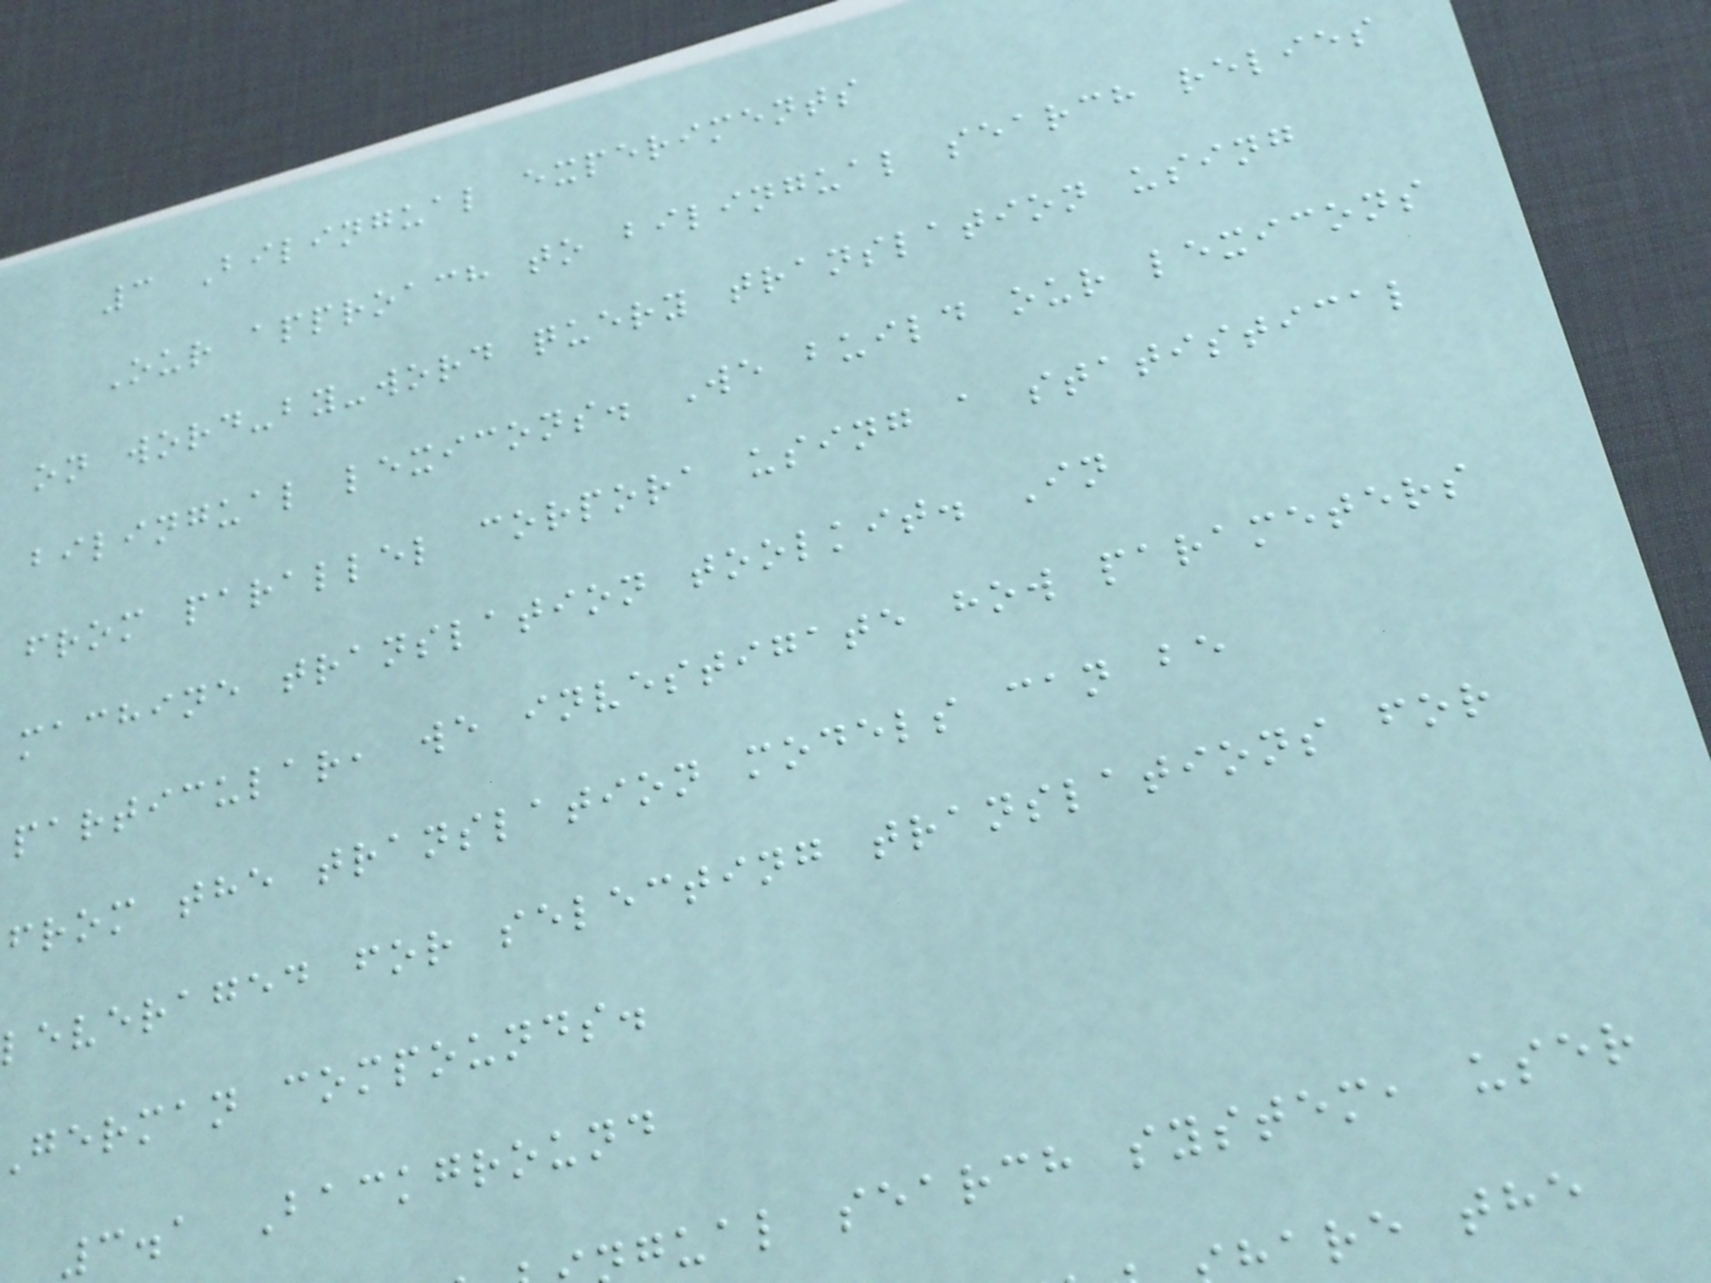3 Bilingual experiments
Our approach to bilingual search relies
on word-by-word query translation using
bilingual lexicons. We build our lexicons
from parallel corpora using a statistical
machine translation toolkit. In
particular, we investigate how parameters
from the translation models can be
leveraged for selecting translations for
german compounds.
3.1 Background
gual search system, user
